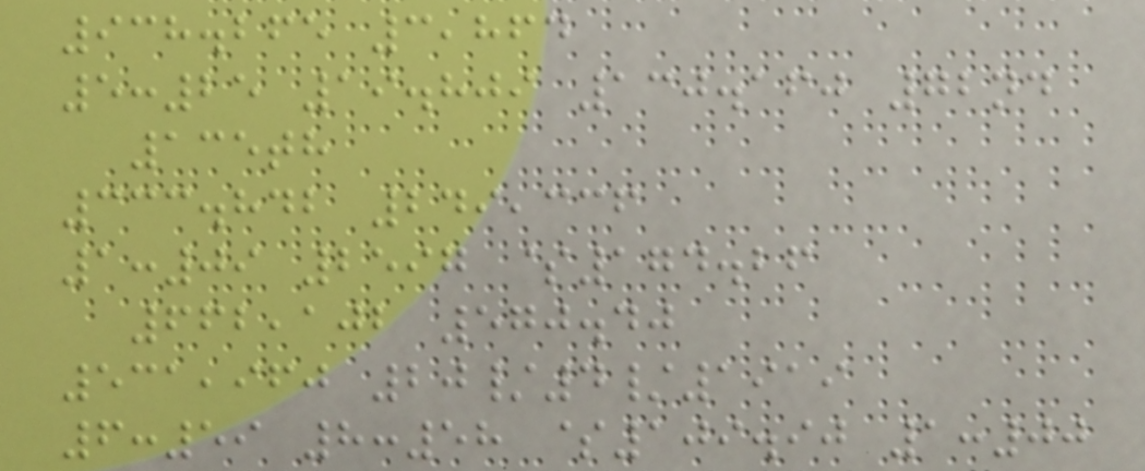938.265 3,864
5:25 19.809 130.160 72nd
135th
333.842 249,336
1:09 2597 $174.26
662,102 570.40
531,960 20/4/1919
6:59 8:58 $109.90 1:00
